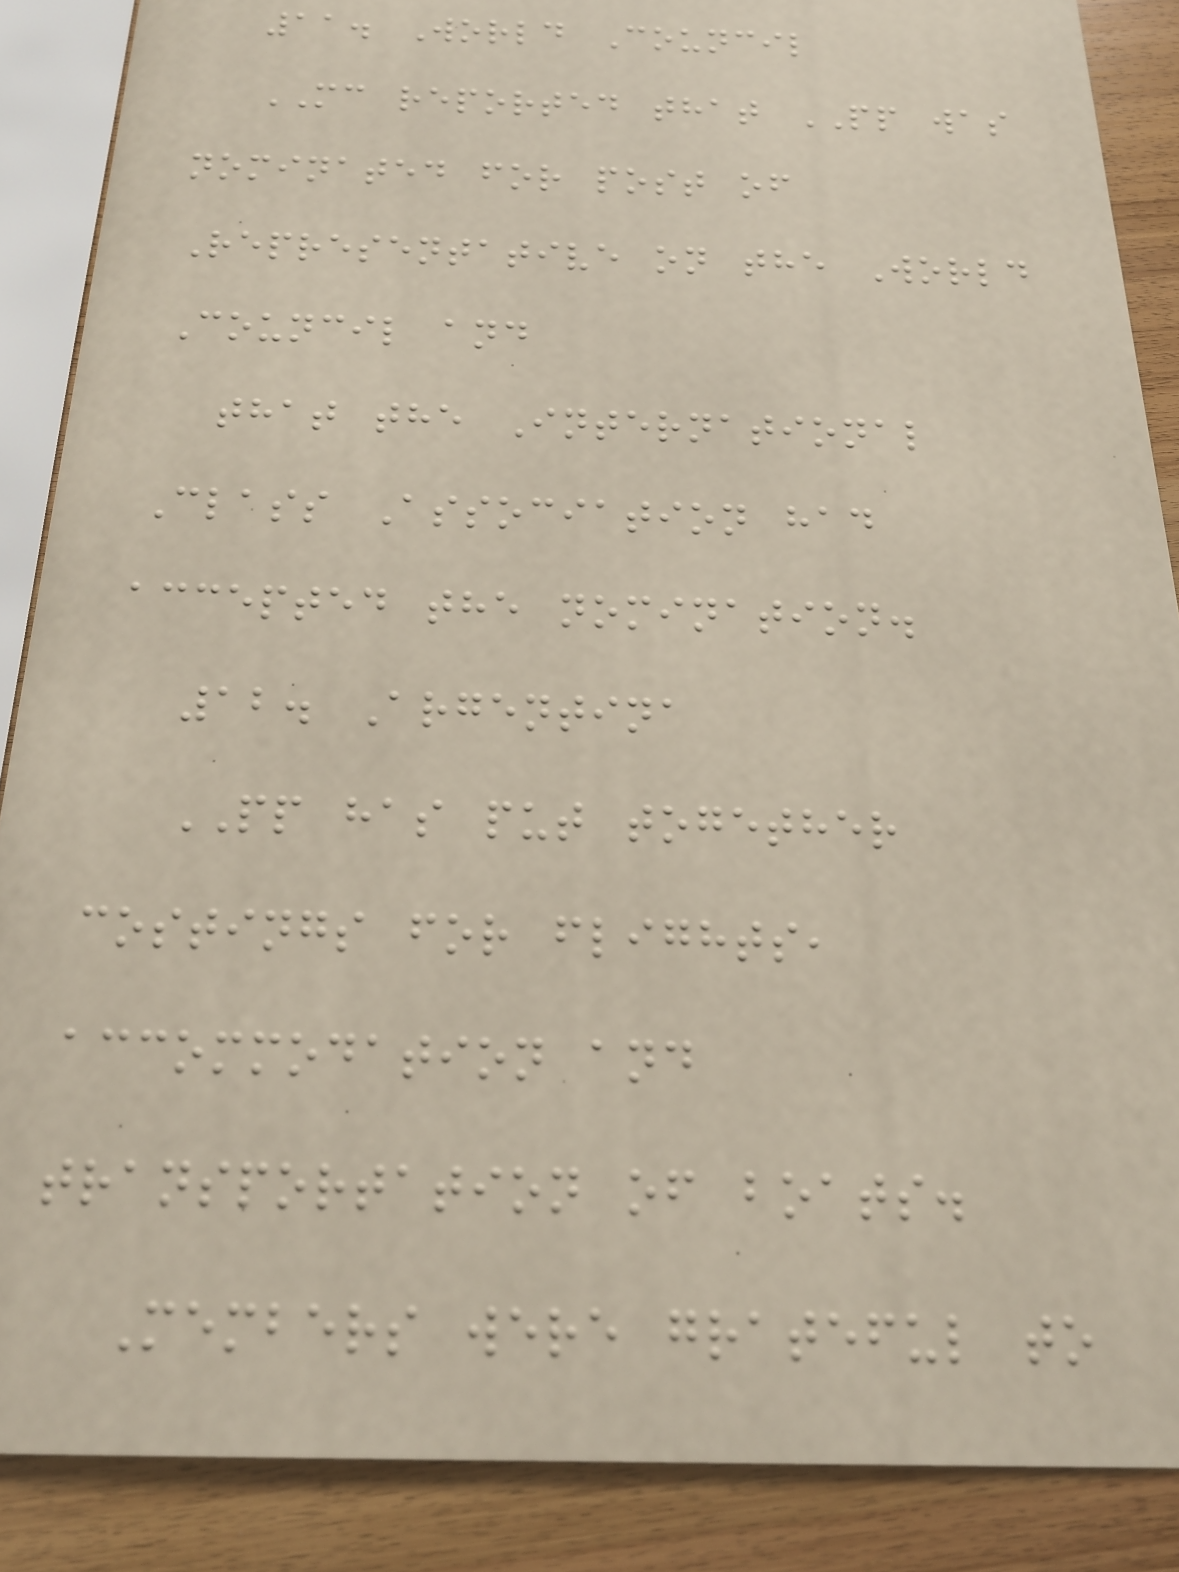11. World Council
MC reported that PP was
nominated for post of
Representative on the World
Council and
that the International
Class Association had
accepted the nomination.
12. Argentina
PP has put together
costings for flights,
accommodation and
transportation of boats.
Members were grateful to
